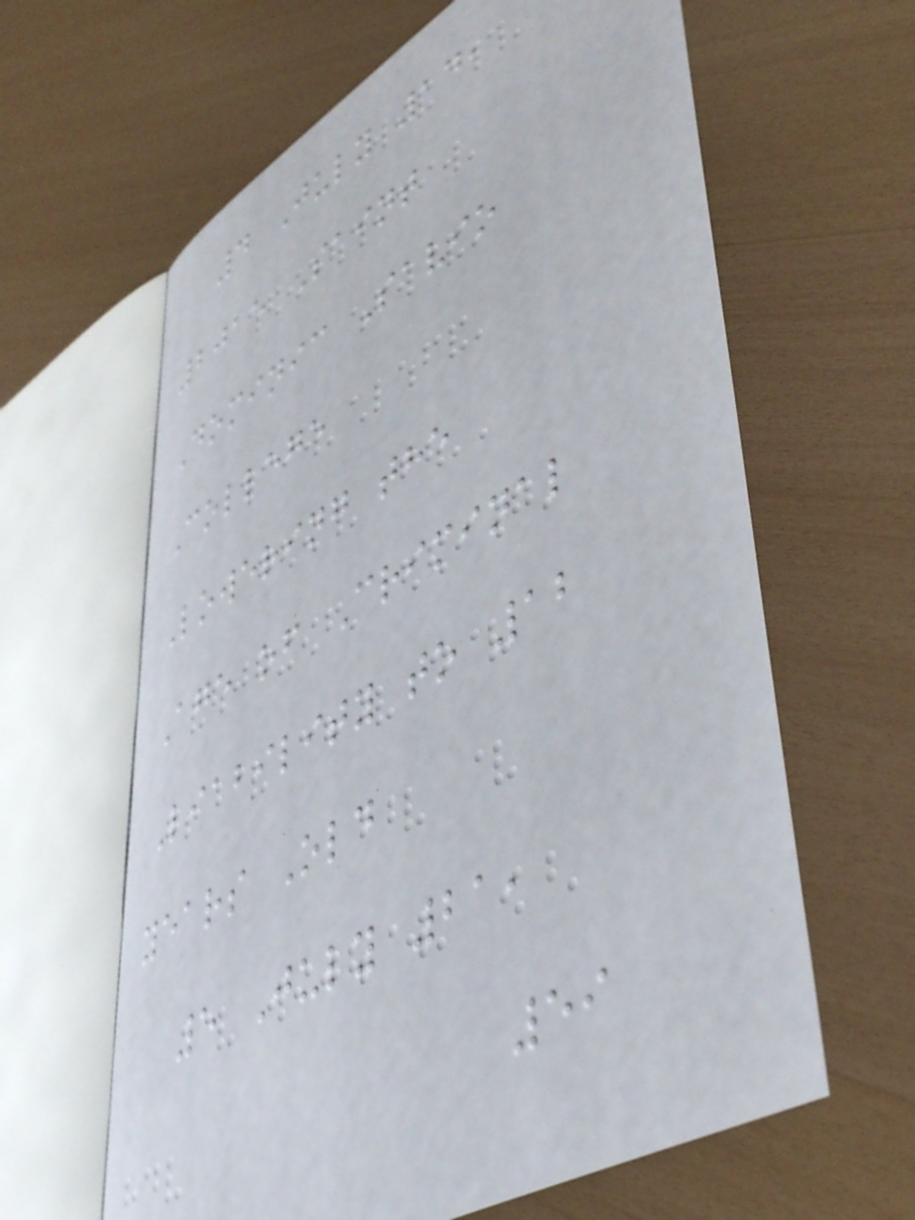4 July 14,
2015 Saint
Dominic Savio
College
Lowering the
Age of Criminal
Liability to 12
years Old
5 July 21,
59
